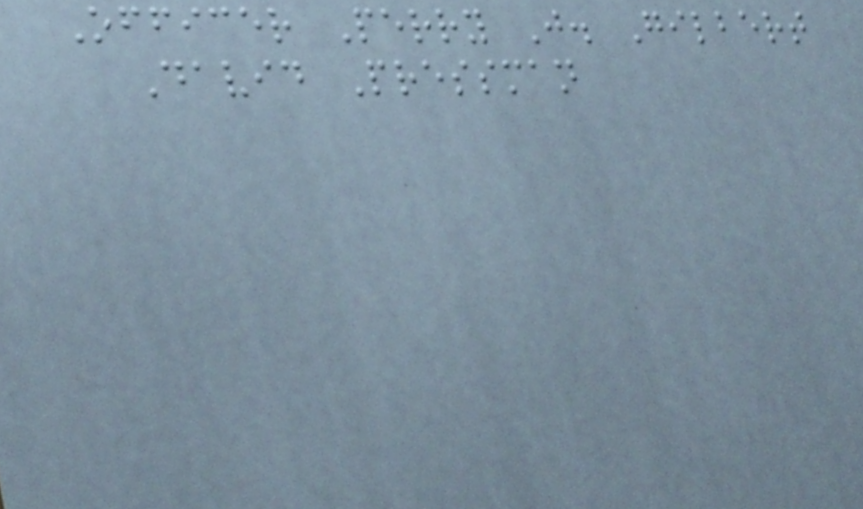Officer Perry J. Gilbert
David Pressman
